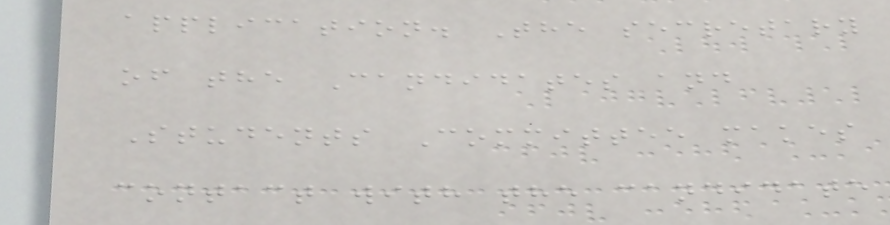application. The secretary
of the Candidates and
Students Committee makes
contact with the candidate
